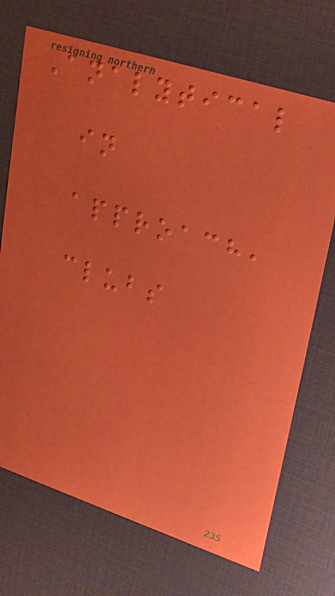Analytical
in
approach,
clubs
